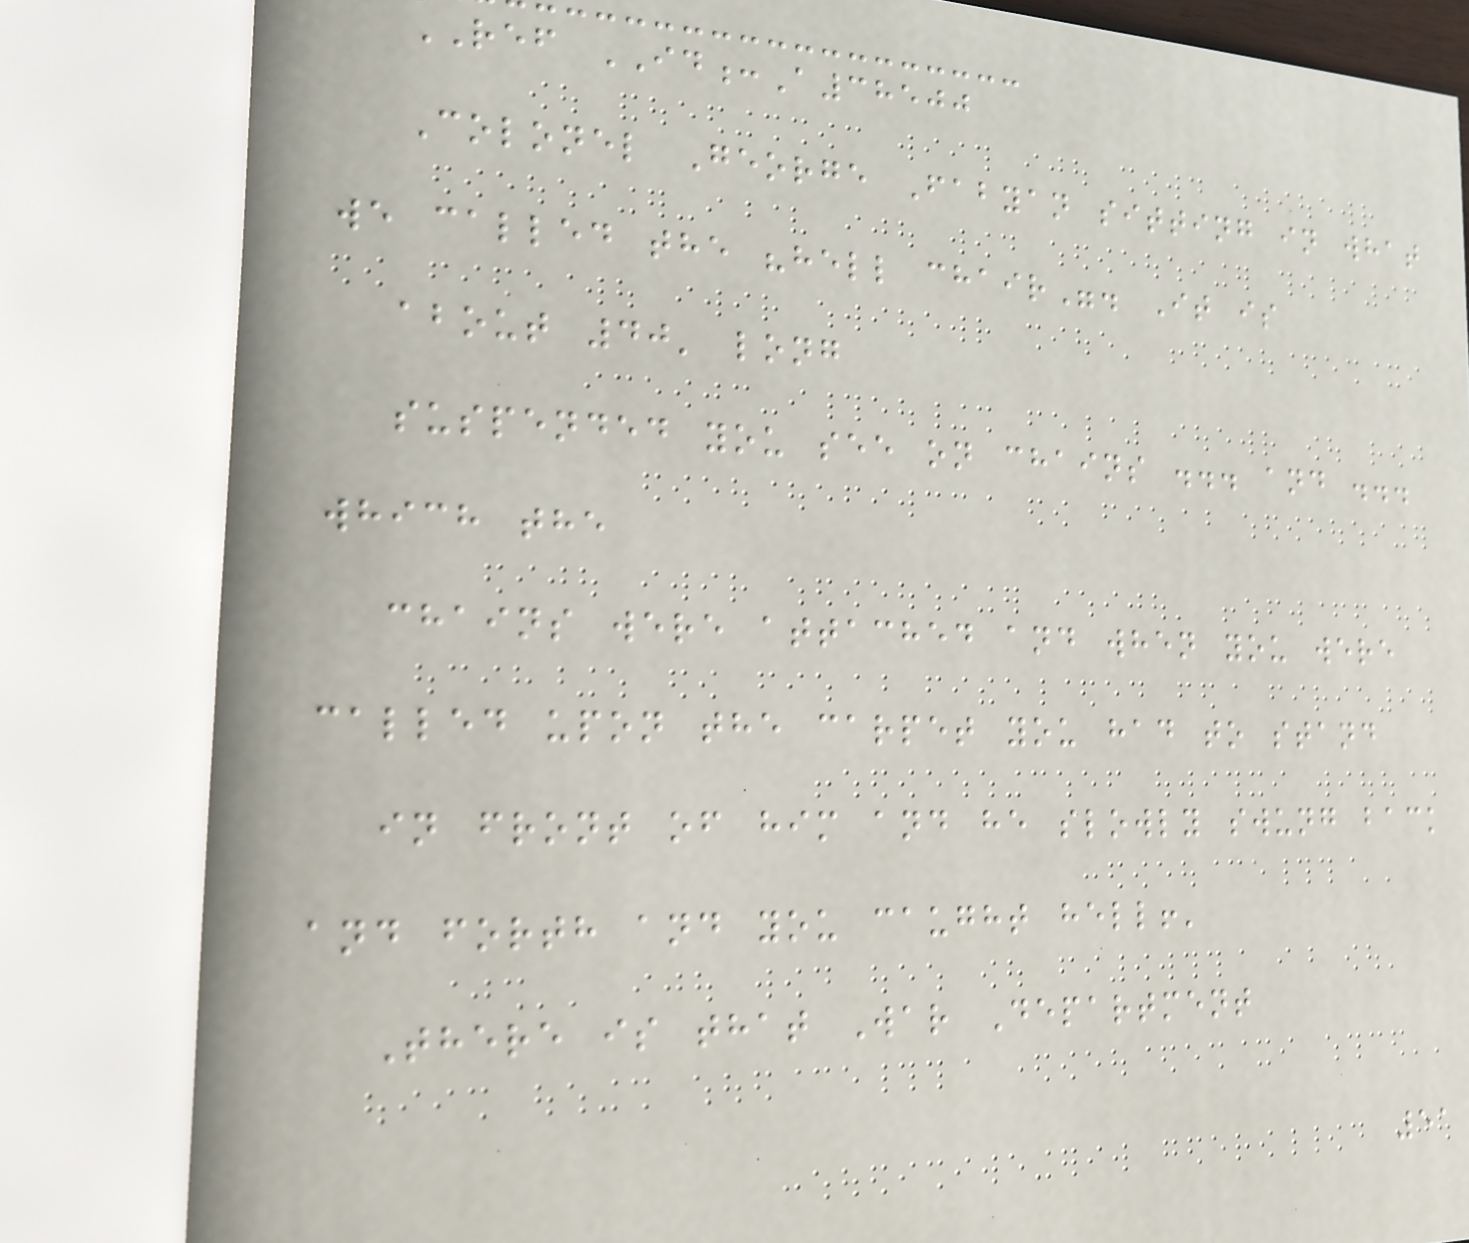REF ID:A38500
Colonel George Fabyan sitting in what
we called the "hell chair". It is
about 40' long
suspended you see on chains ... and ...
which the
chains were attached and when you were
called upon the carpet you had to stand
in front of him and he slowly swung back
and forth and you caught hell!'
There is that War Department
51
